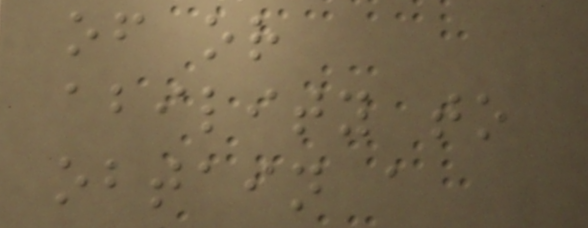of or
ability to
obtain a
